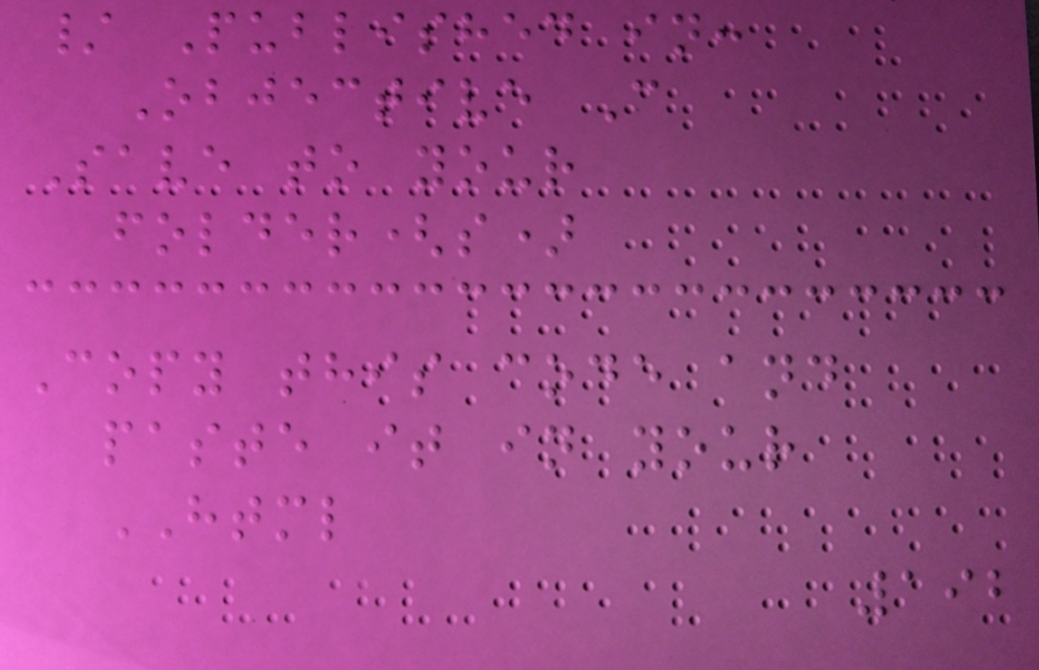/ Published in:
Objective C
Save to your
folder(s)
Copy this code and
paste it in your
HTML
192
